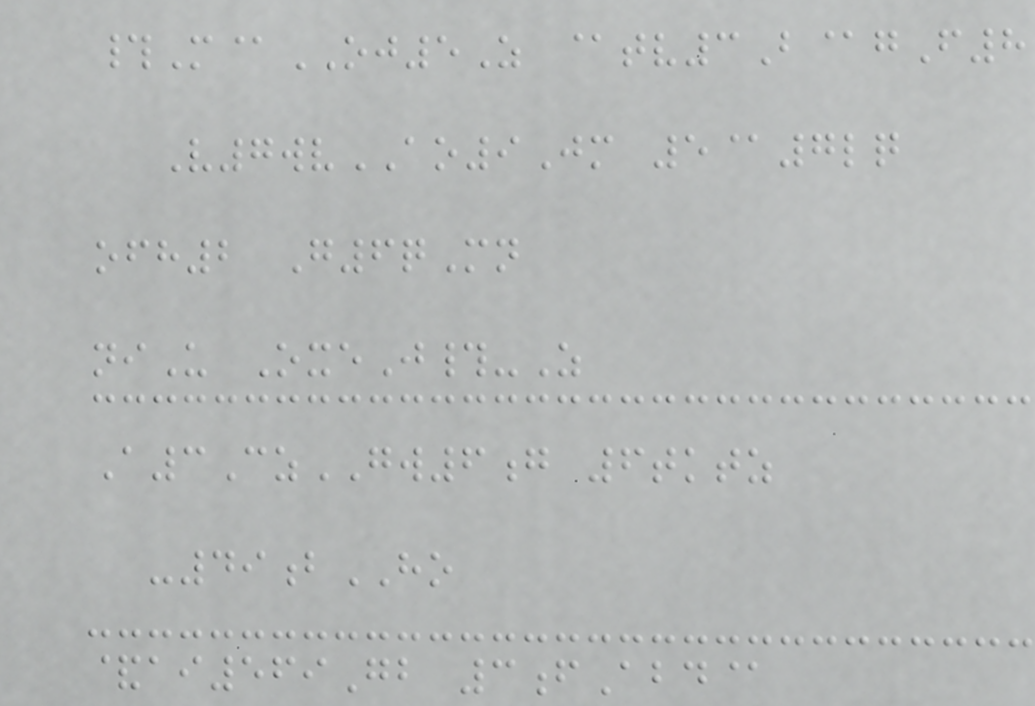#M@OJ5Z @tv3B@gF8
V7wvAO9Jm 5@7lq
ofh2 G6qMn
niU OxeJ#-Z
A3CzGW6g 6tktz
-49bHO
&ai569Gb 3fAbd@
